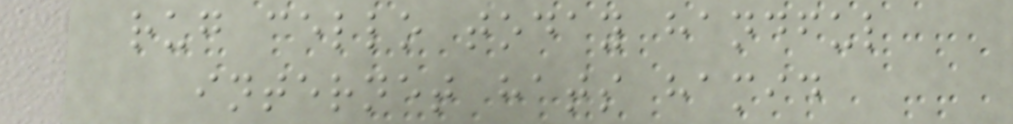rug cello today handful
internet hats hamid
